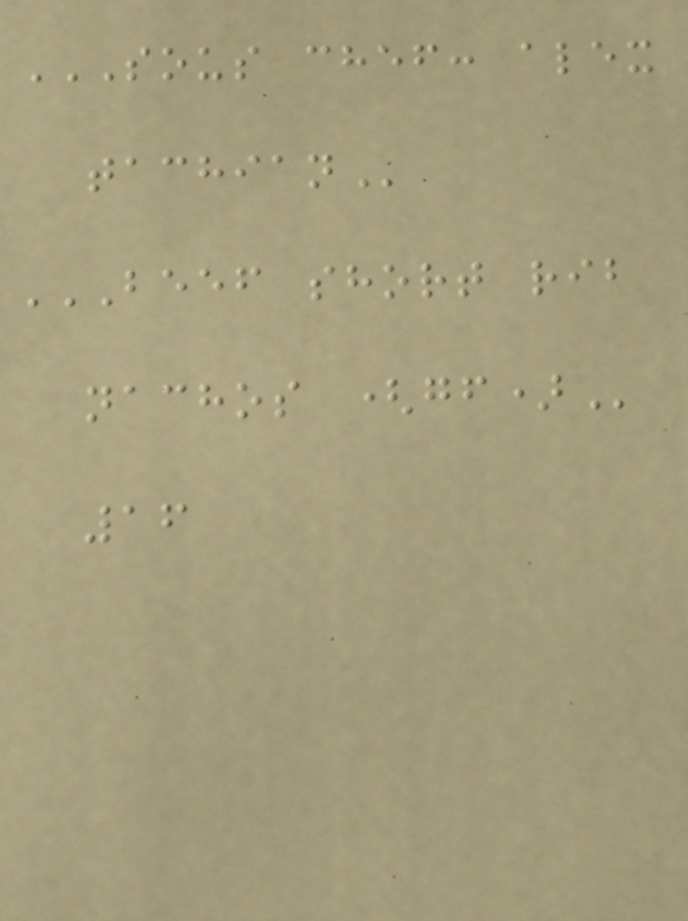SOUS CHEF: ALEX
TACHIAN
BEEF SHORT RIB
NACHOS (GF)
16
